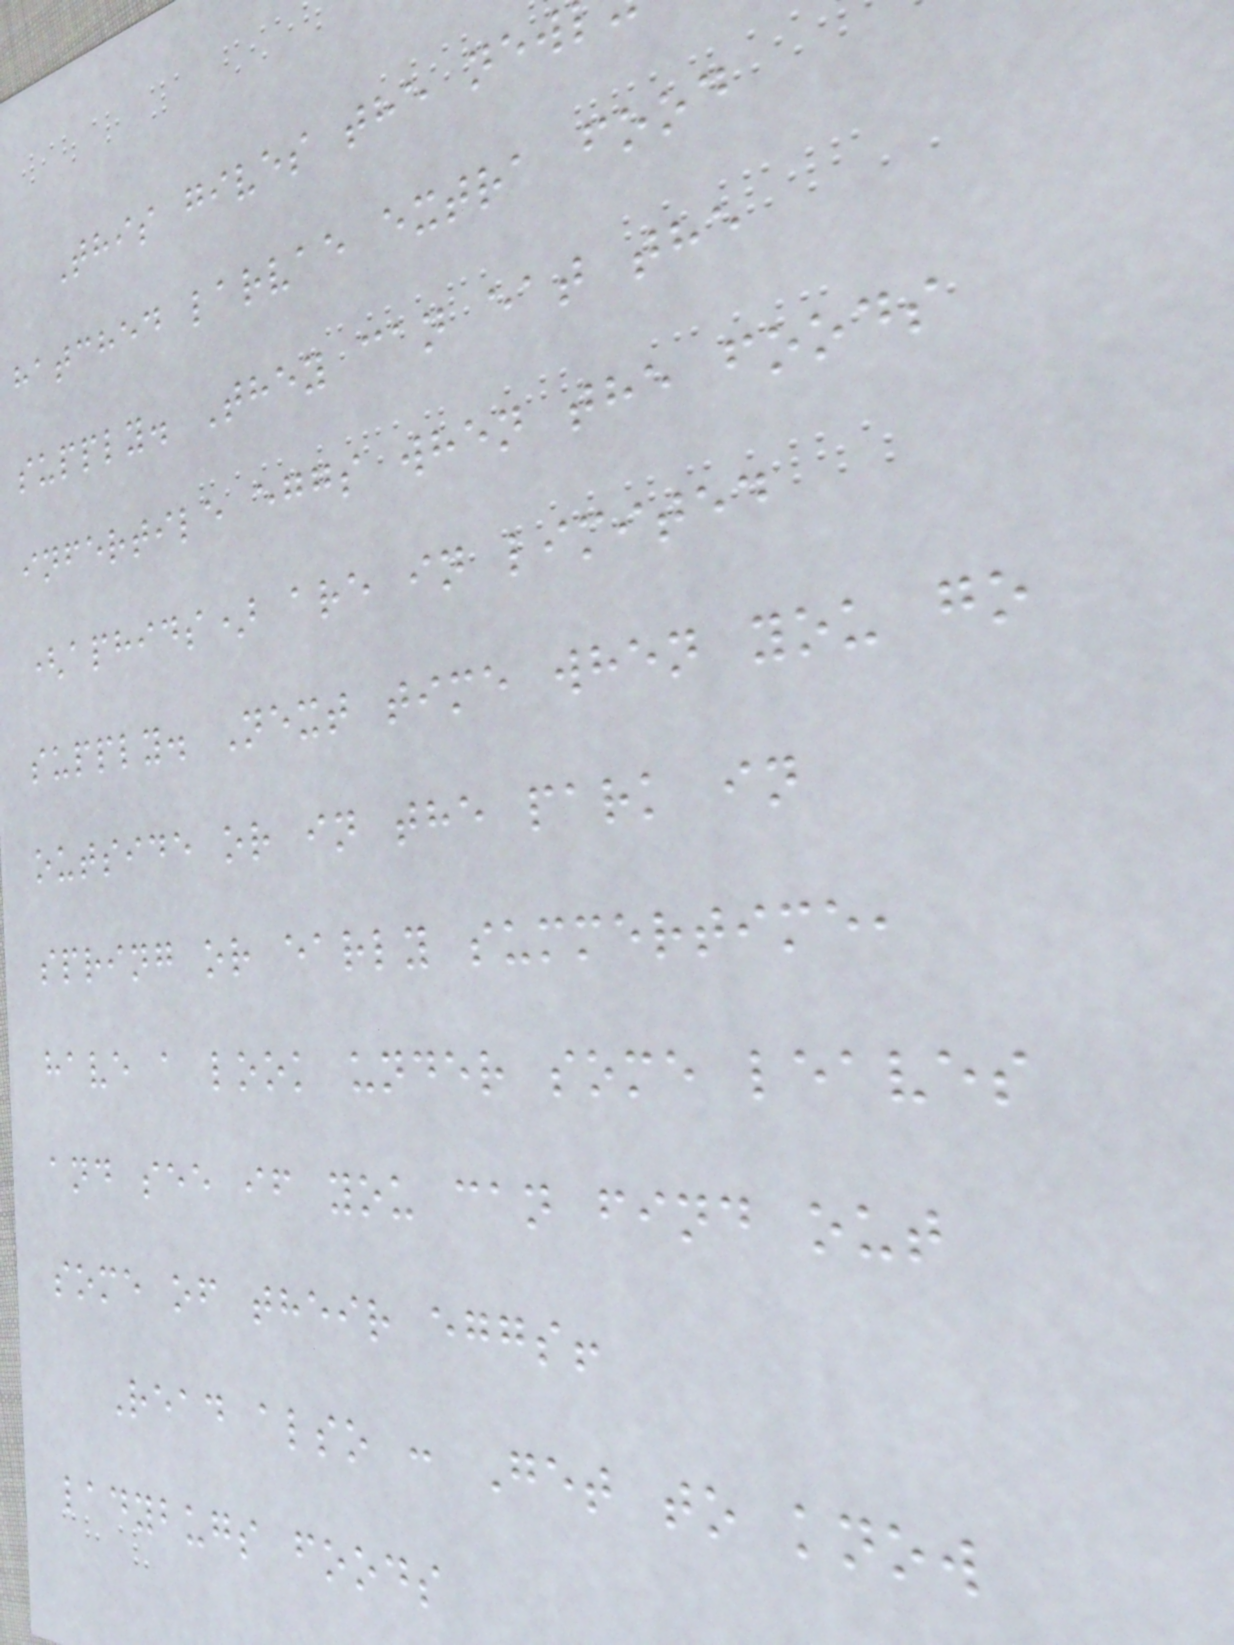This gives the new
hatched larvae extra food
supply. They can eat the
infertile eggs when the foods
(aphids) are in limited
supply. Next time when you go
outside or in the park in
spring or early summertime,
have a look under some leaves
and see if you can find out
some of their eggs!
Read also : Get to know
ladybugs foods
